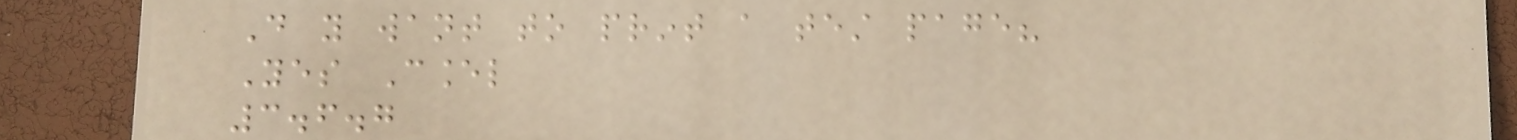Do you want to print a test page?
Yes Cancel
3.6.7
